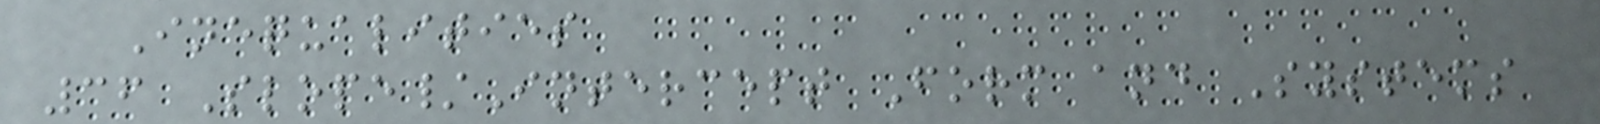Inequalities
36 Slope/Intercept Form and Systems
